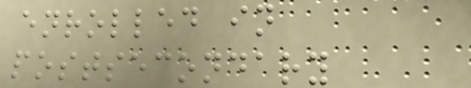enrolled in
postsecondary
